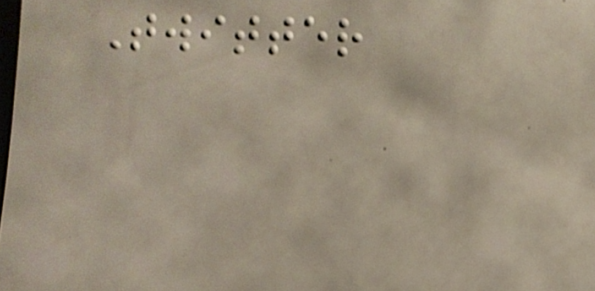Twitter
